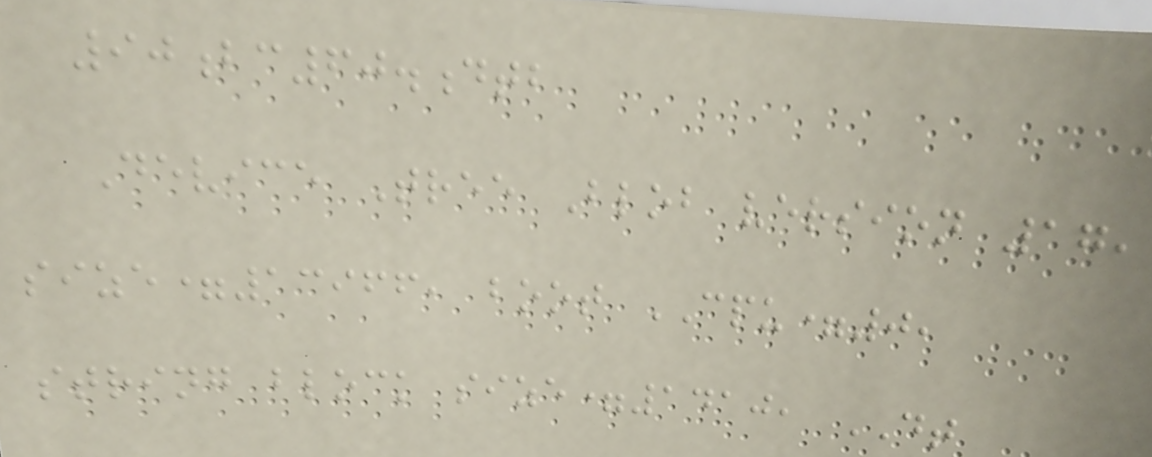90bc60.dtb
Device Tree Blob version 17,
size=13966, boot CPU=0,
string block size=1410, DT
